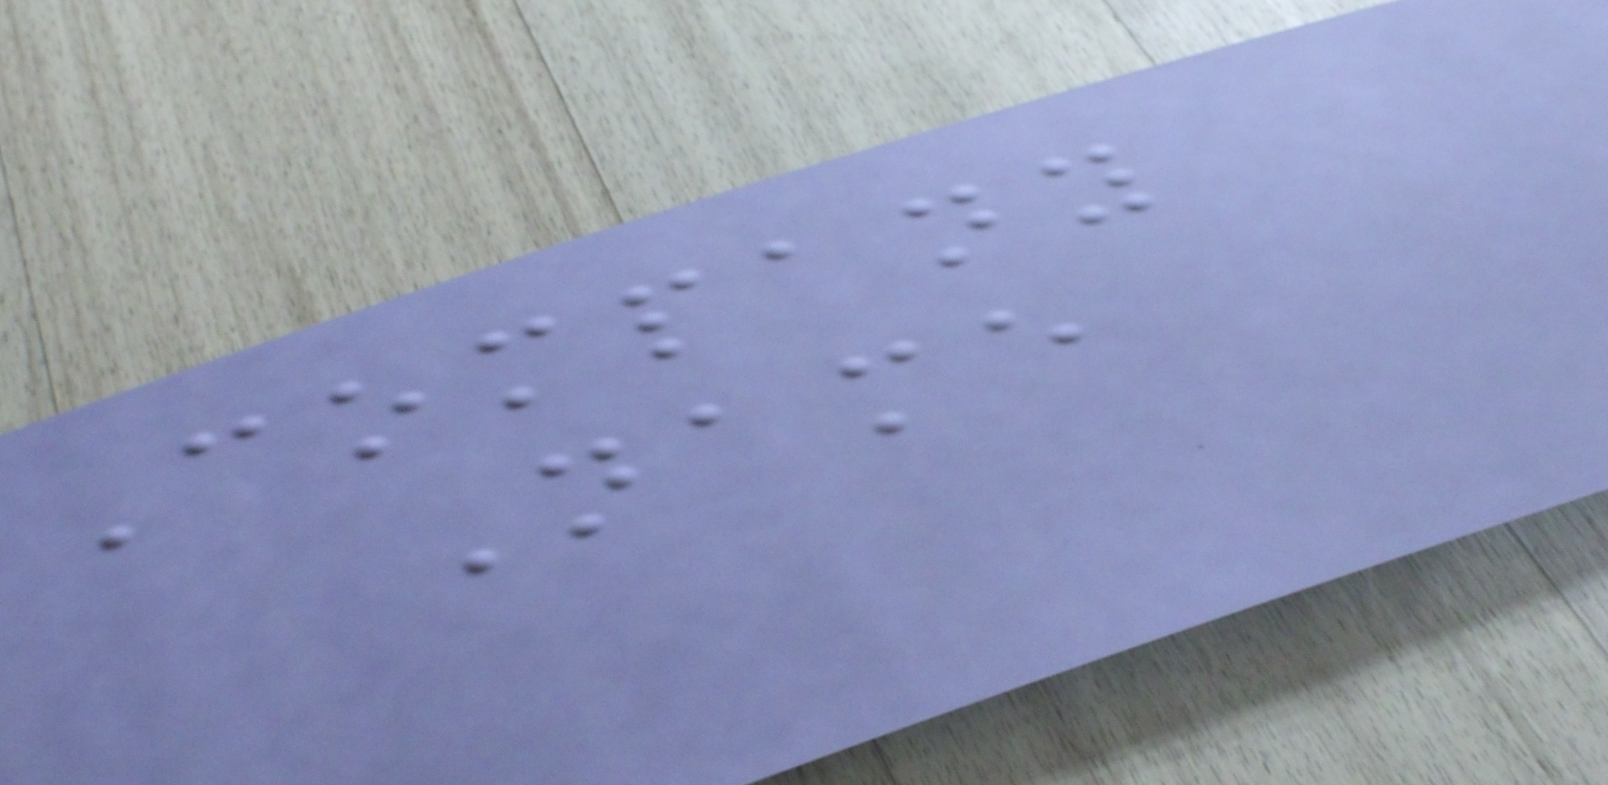Company
Name
